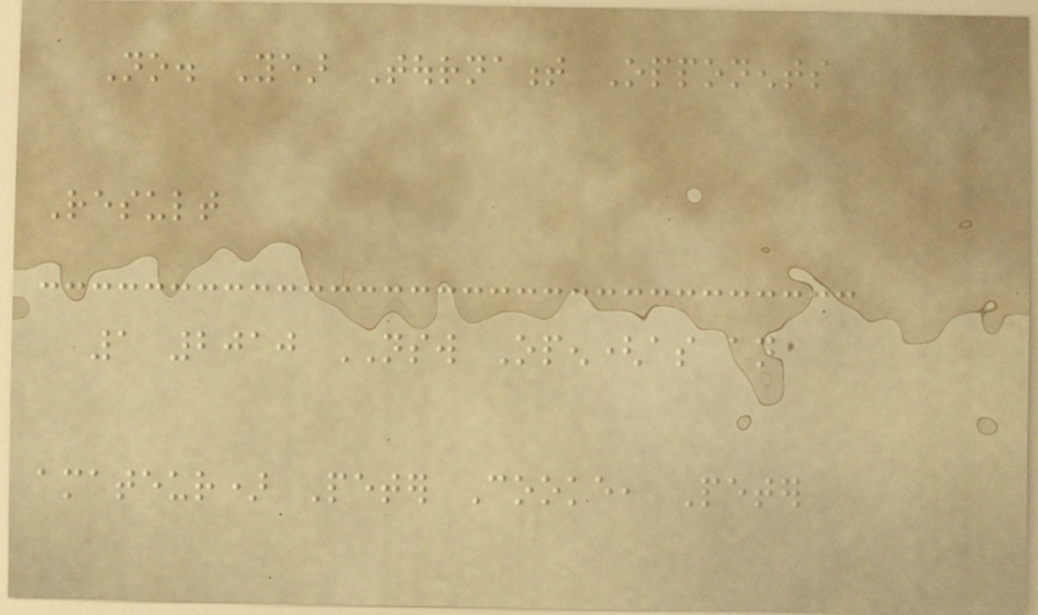No. Year Tournament Opponents
Result
1 2010 NSW Open(as an
amateur) Peter Cooke, Peter
